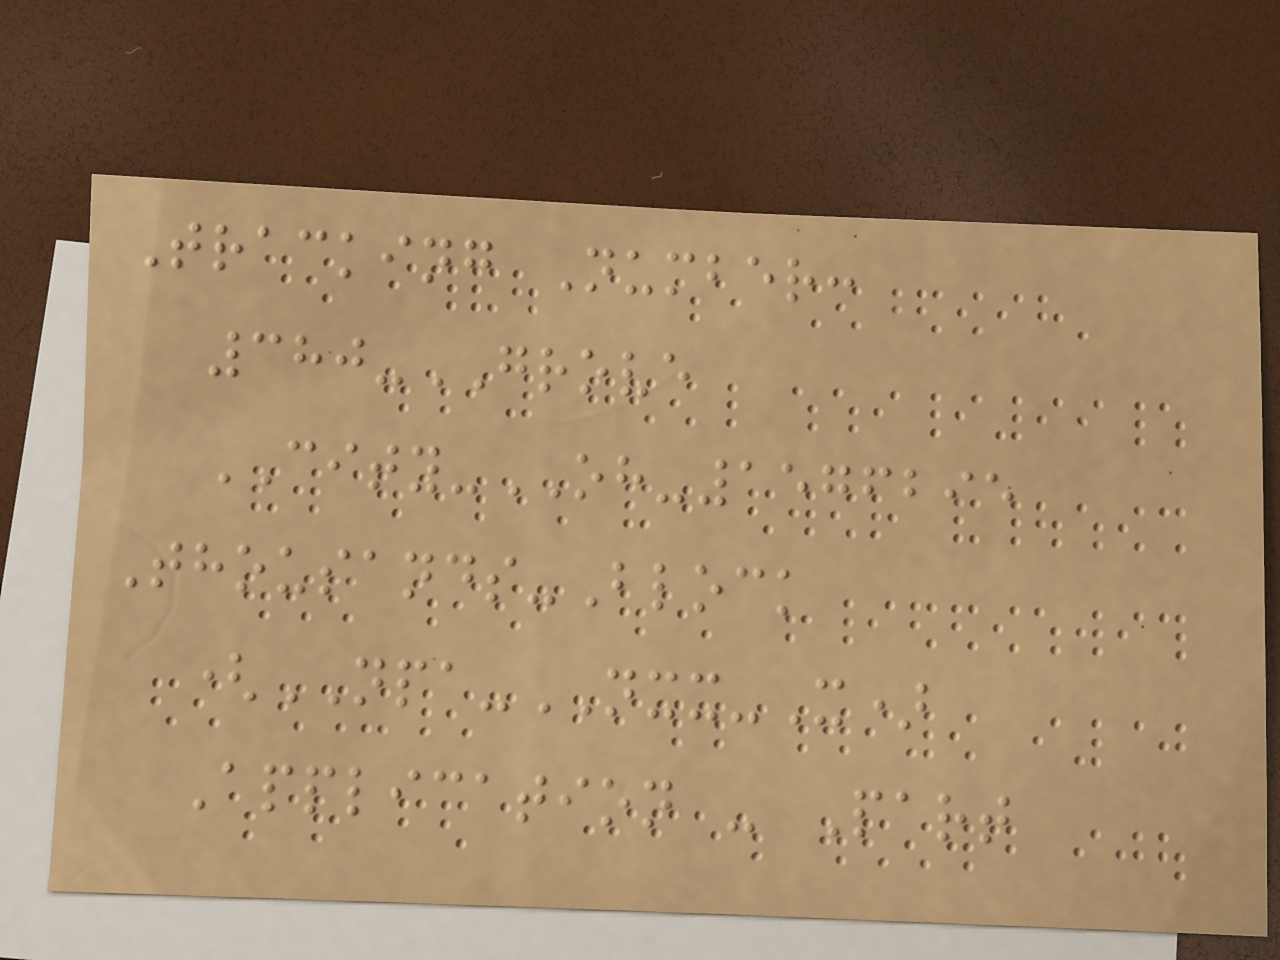Tracking Number:
380-GROVE
CITY-OH-1576295
Thousands-Block
(NPA-NXX-X)
Application - Part
